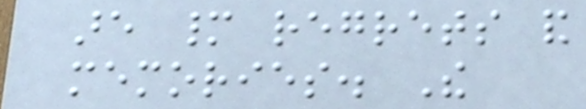are many regrets and
memories. The
